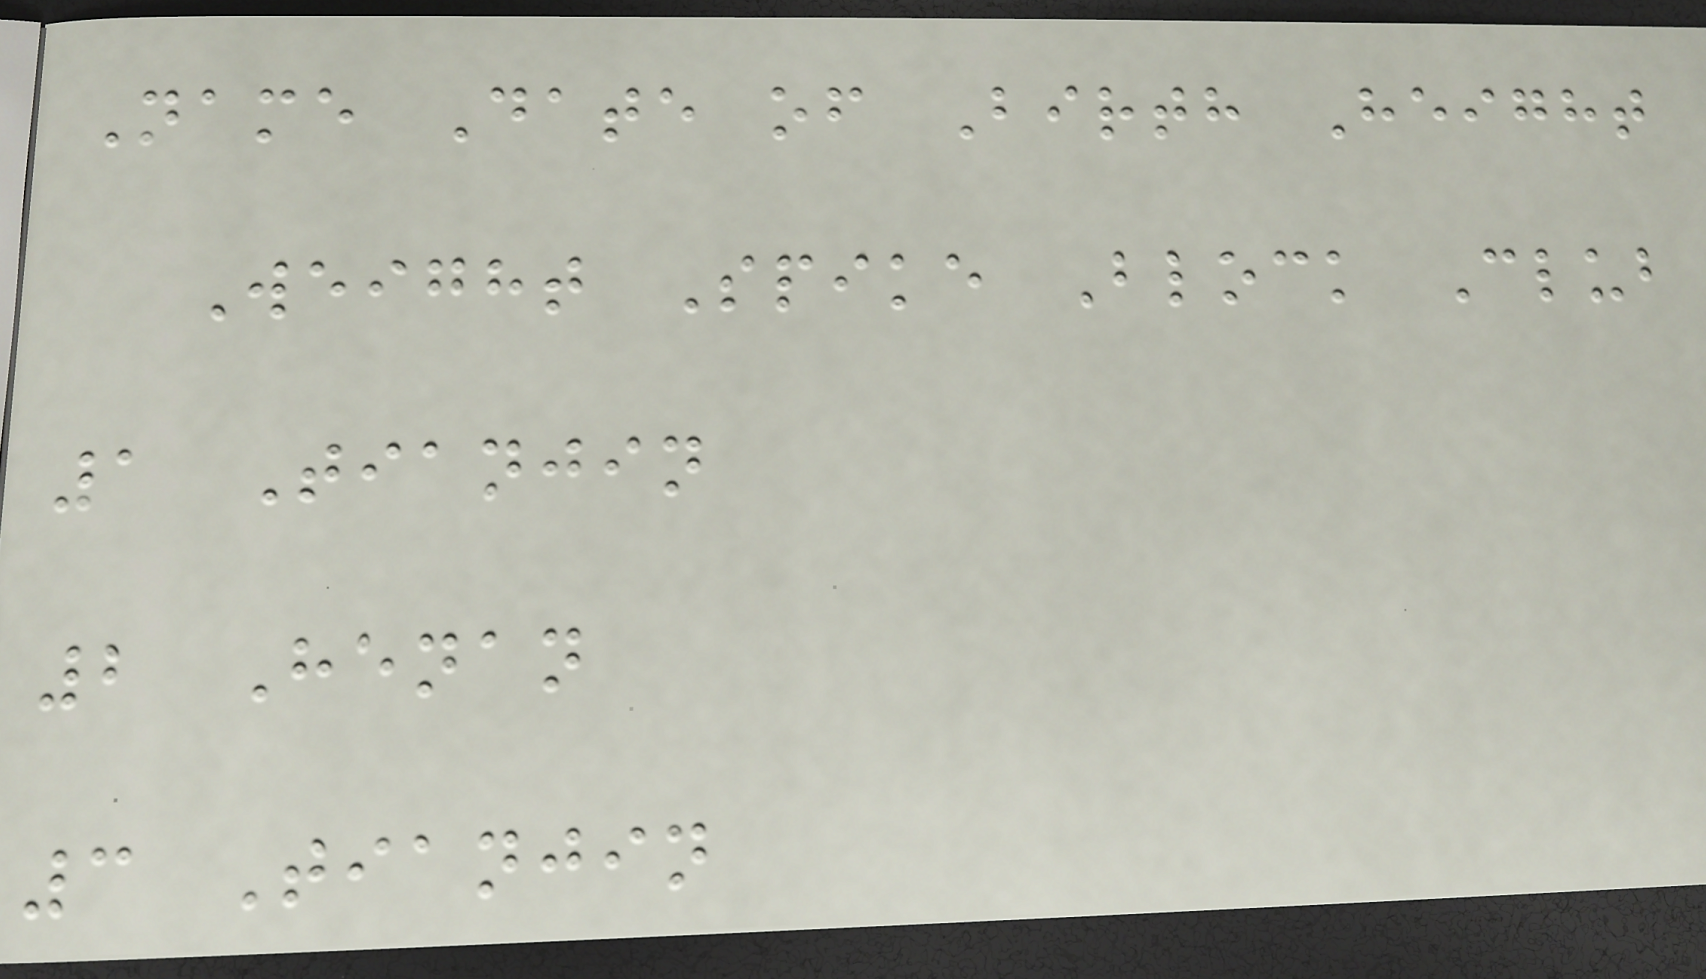Name Date of Birth Height
Weight Spike Block Club
1 Tianjin
2 Henan
3 Tianjin
